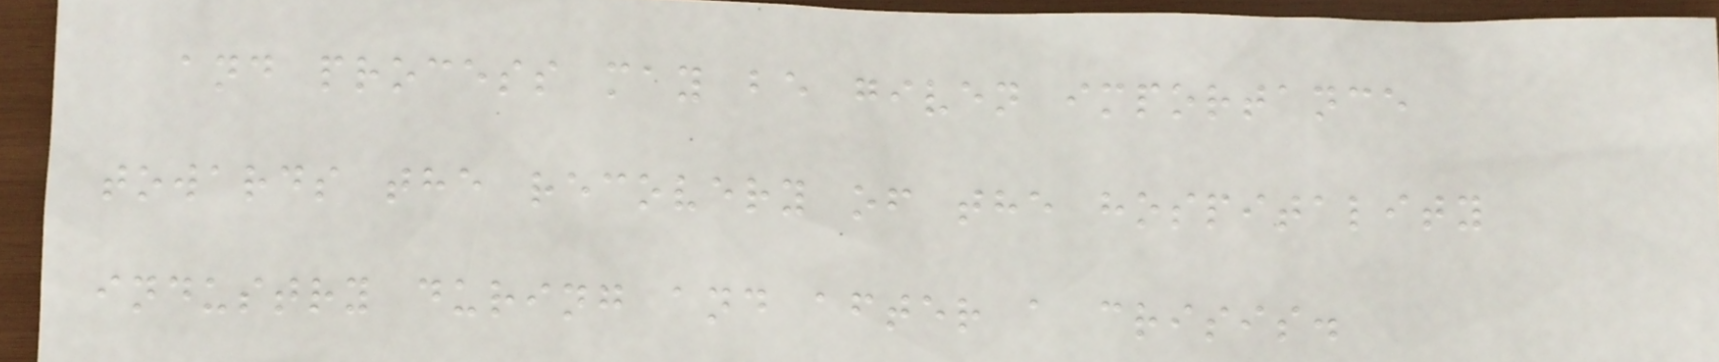and process may be given importance
towards the recovery of the hospitality
industry during and after a crisis.
